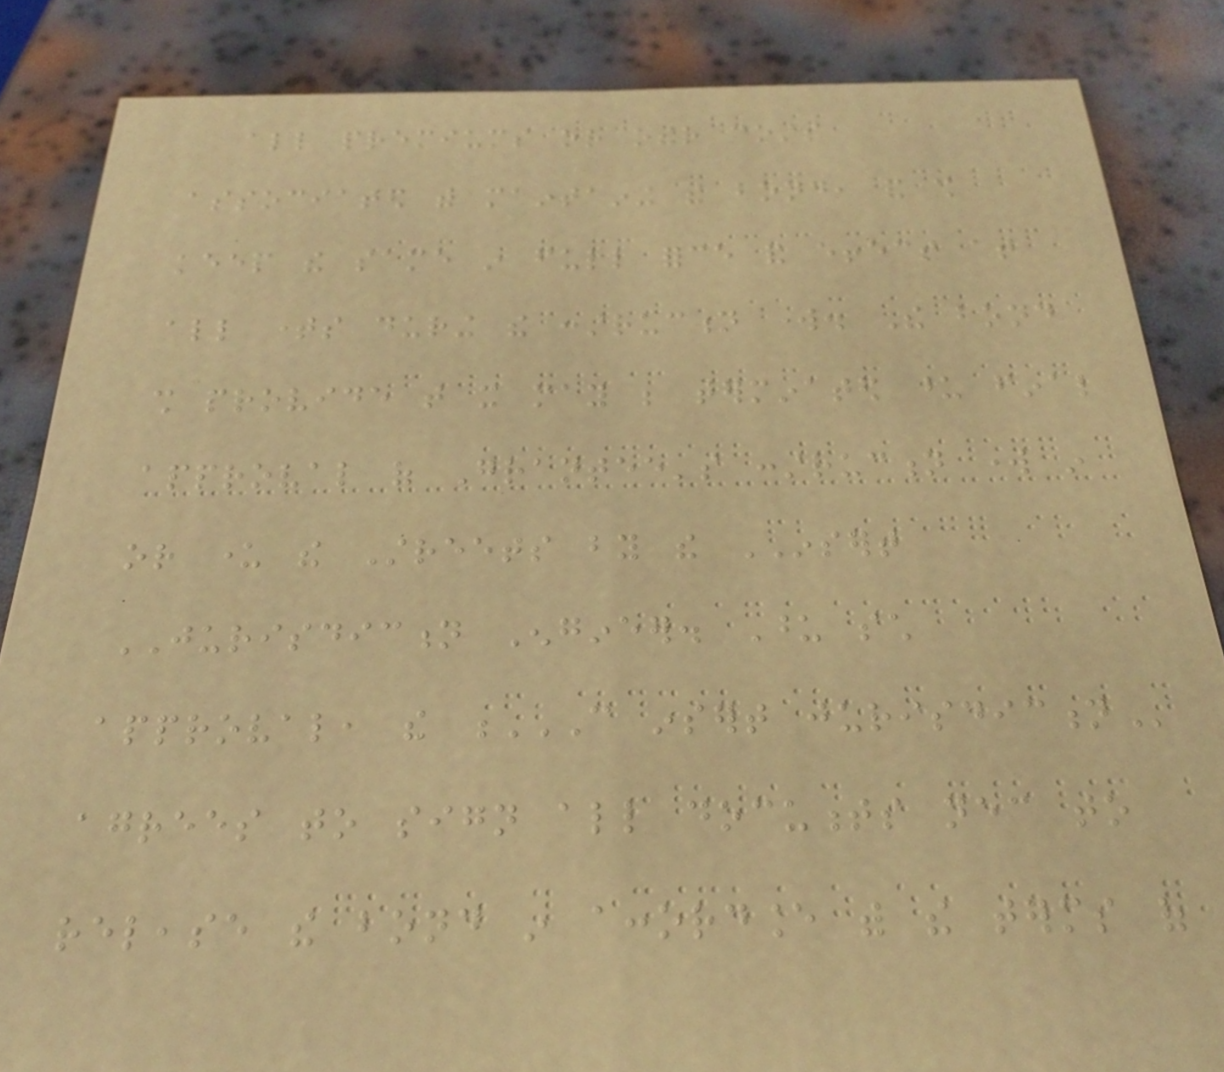all premiums or other costs
associated with maintaining the bond, and shall
keep the same in full force and effect at
all times during the construction work. The bond
shall provide that it may be terminated upon final
approval of Grantee's construction work in
or under the Streets by the INSERT
JURISDICTION Engineer. Upon such
approval, the C INSERT JURISDICTION
agrees to sign all documents necessary to
release the bond in accordance with the terms of
